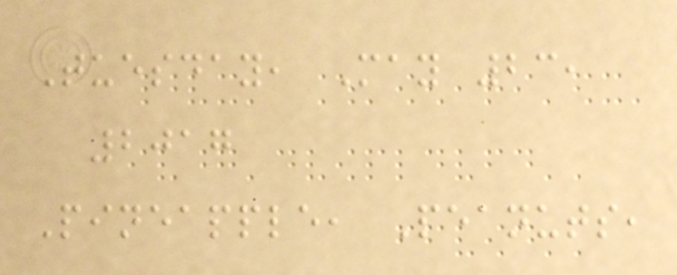Tuesday, May 23,
2017
Pineapple, Peanuts,
